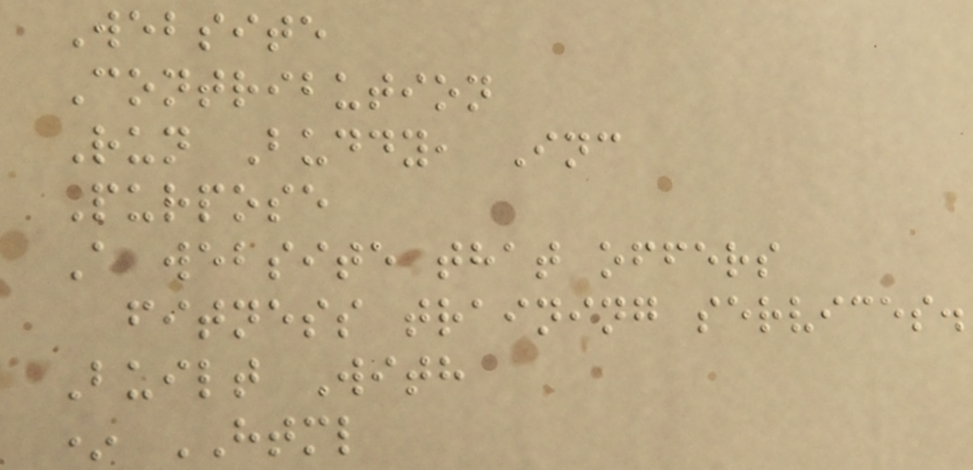Website
Contribution
Run Buddy, Inc
Purpose
A website that offers
fitness training services.
Built With
* HTML
